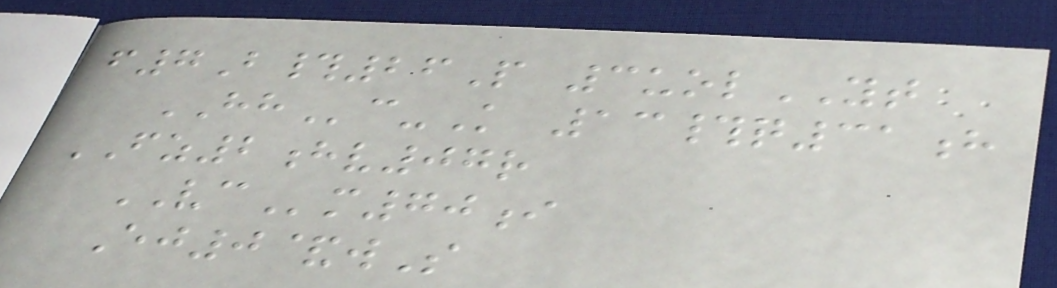f7B#26P 3uolYT
HHc-K 13#q31h
FZ2hv07r
VCm70i
Ej0&wS
